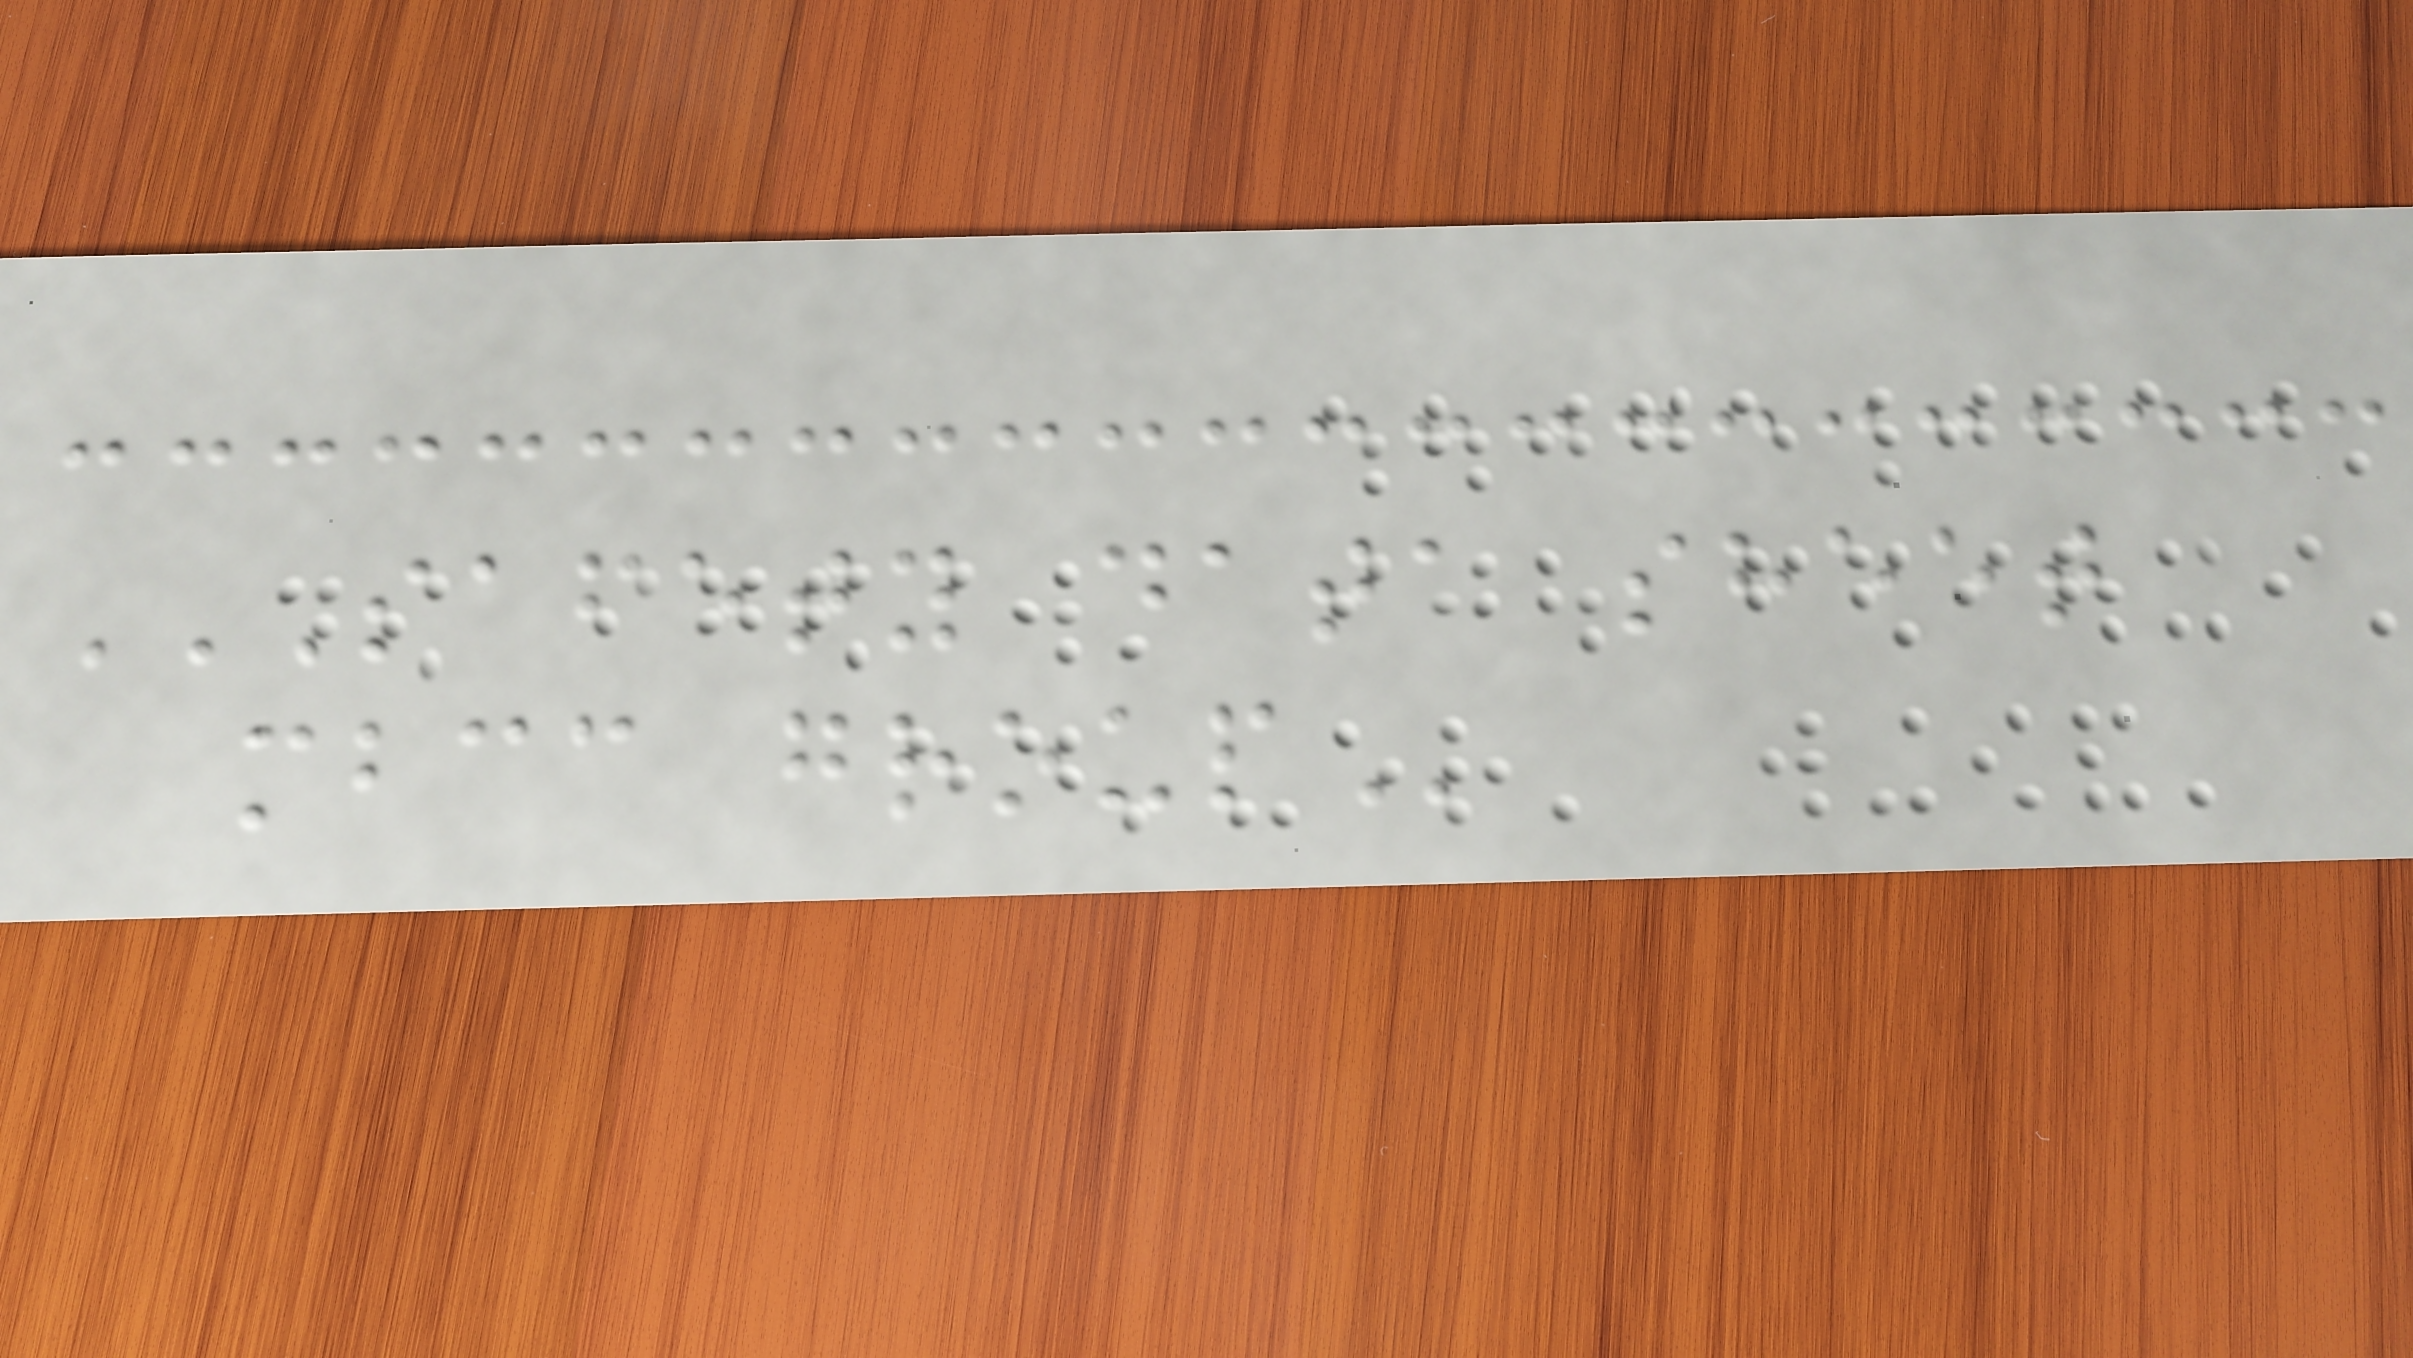SAFETY DATA SHEET
MBCC GROUP
